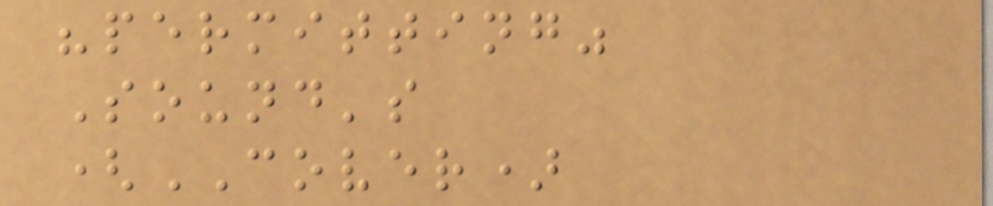"permitting"
Sound's
(COVER)
